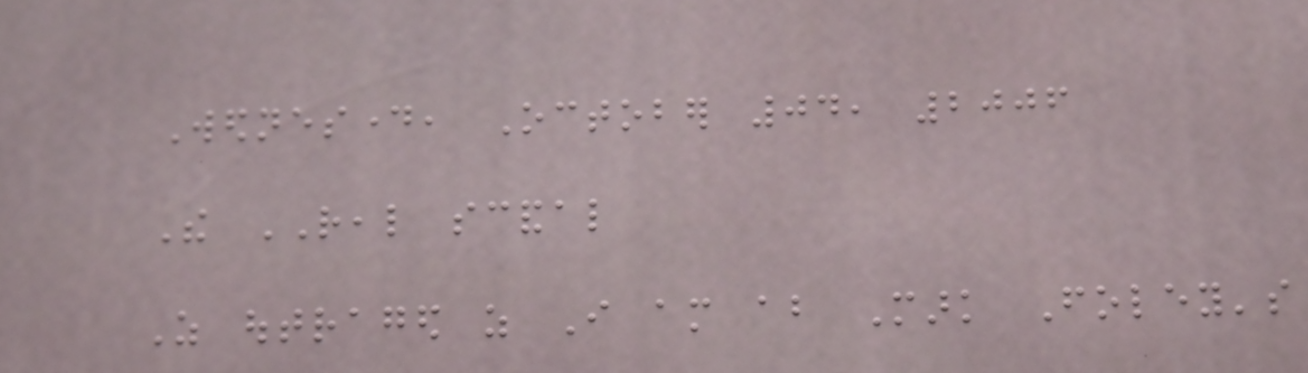Wednesday, October 04, 2006
The REAL scandal
As outraged as I am about Mark Foley's
